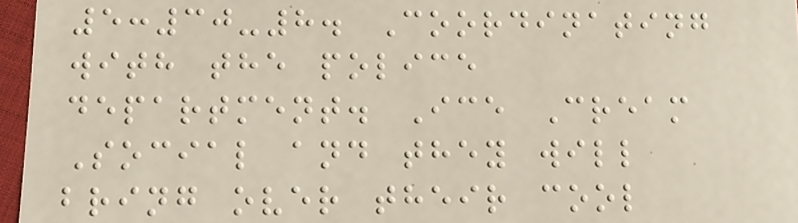5:30-8. Coordinating
with the police
department. Ice Cream
Social and they will
bring over their cool
